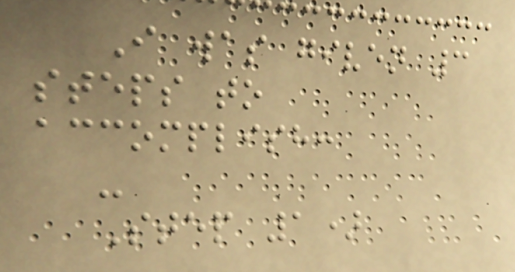I was given 3
steps to
accomplish:
-
Step 1)
